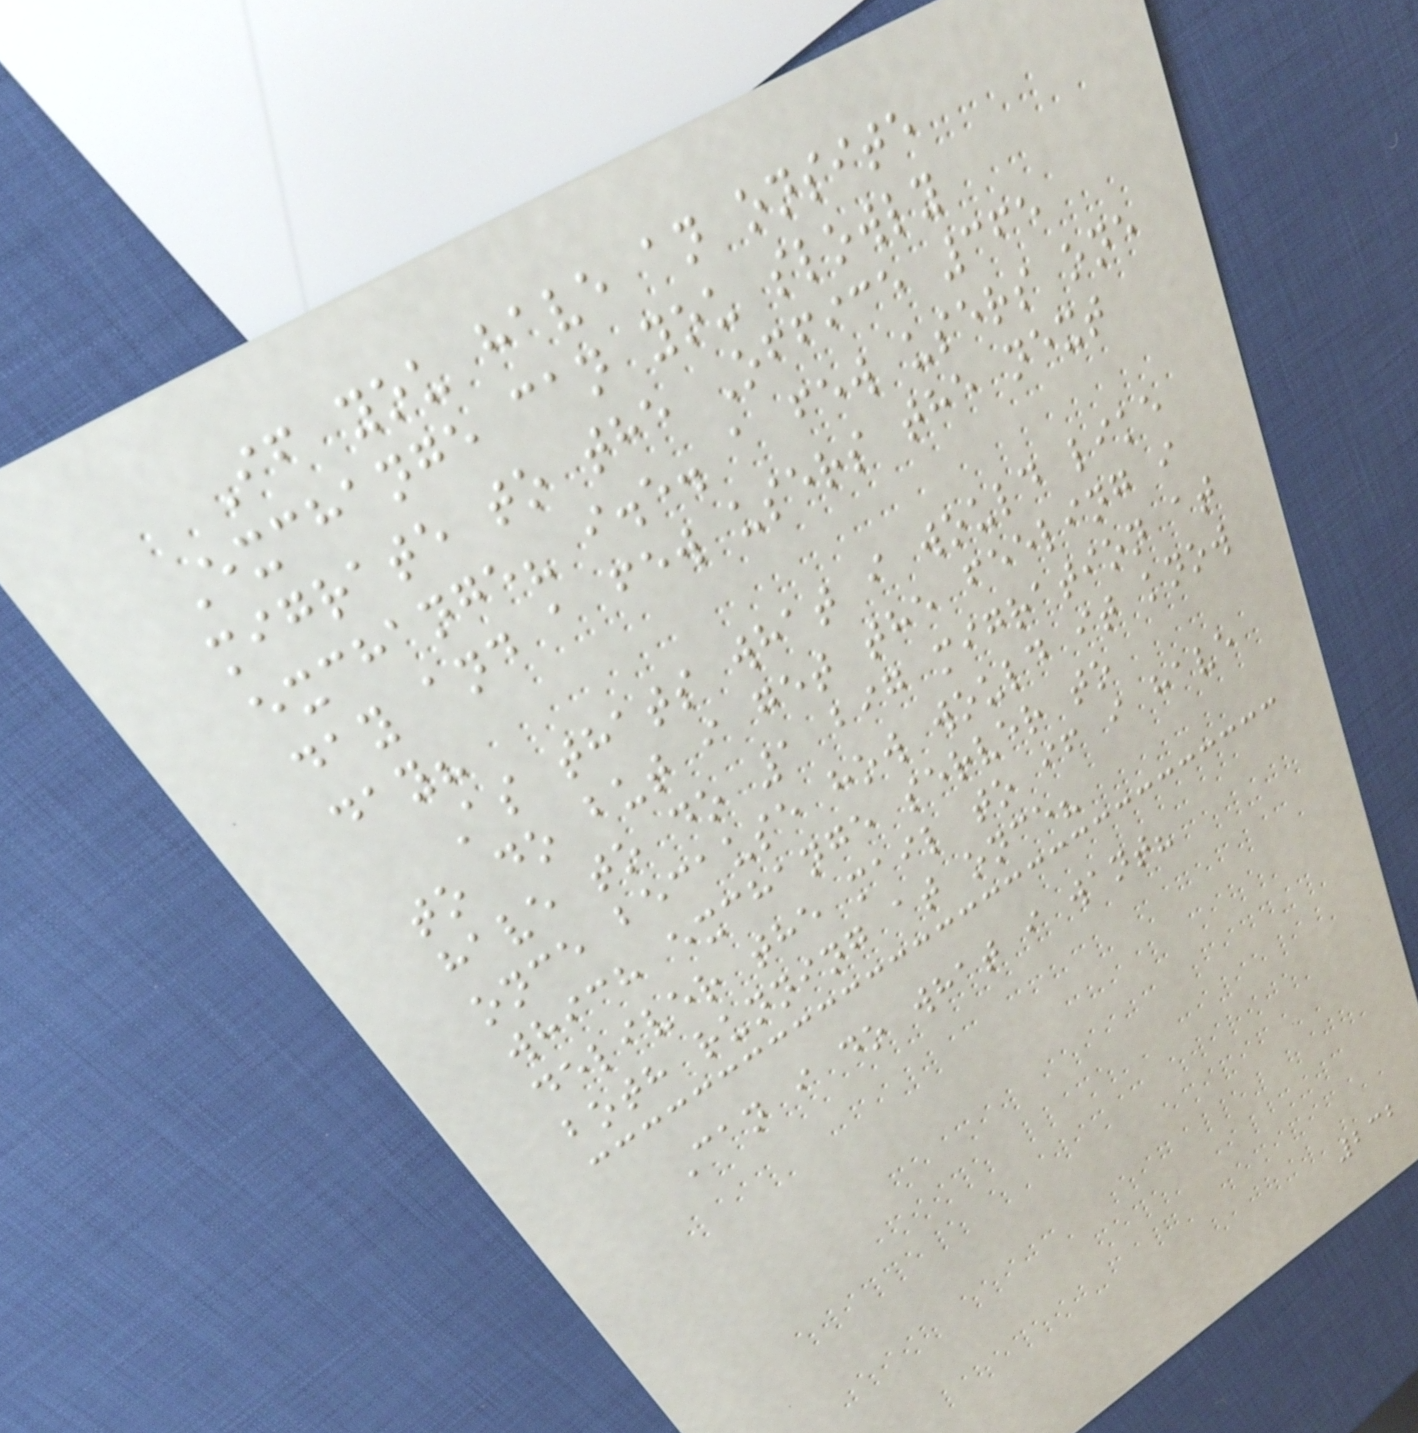If you have an onsite
Exchange can you slowly
migrate to the Office 365
exchange? i.e. a few users one
day and a few users the next
day?
As thats what i would like
to do but i get the feeling i
have to do 1 big migration at
once because how would it know
which exchange server to
deliver the mail to if i have
both running at once?
Can i do what i want?
232
